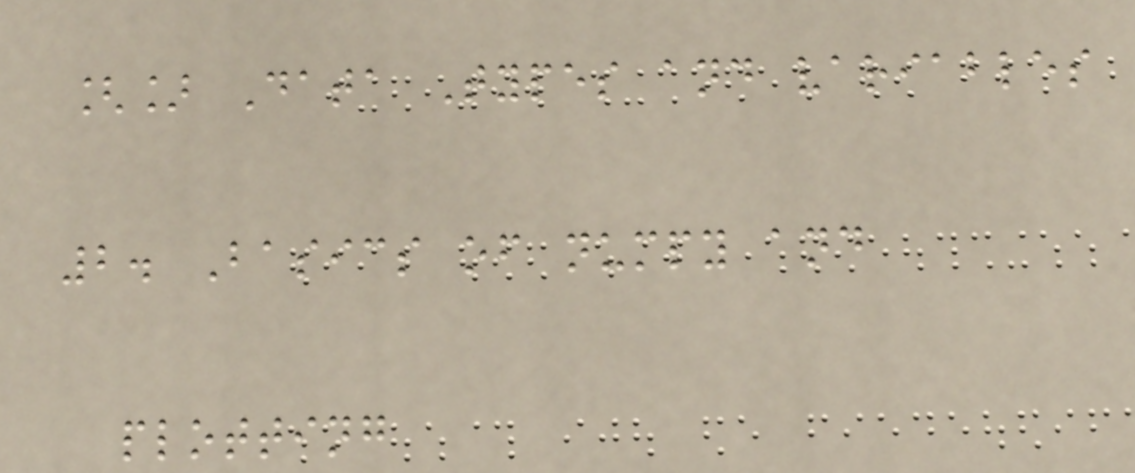[] Data Types and variables
2. Basics of numpy and
plotting
